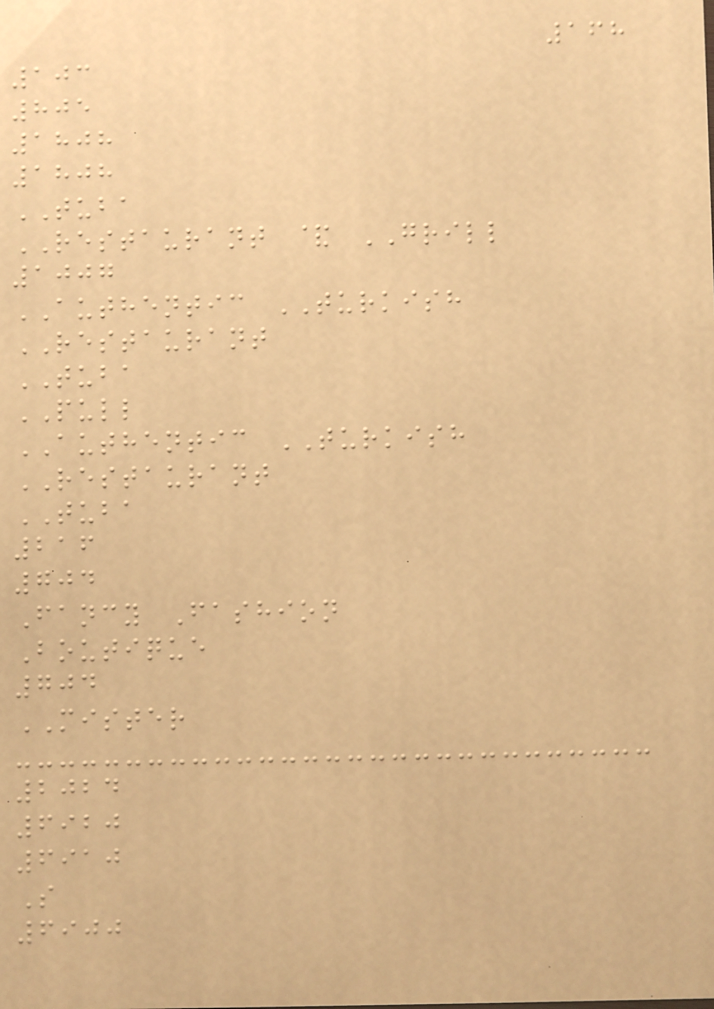168
103
805
1808
1808
TUBA
RESTAURANT & GRILL
1007
AUTHENTIC TURKISH
RESTAURANT
TUBA
PULL
AUTHENTIC TURKISH
RESTAURANT
TUBA
216
704
Fancy Fashion
Boutique
704
MISTER
2024
6920
6910
S
6900
